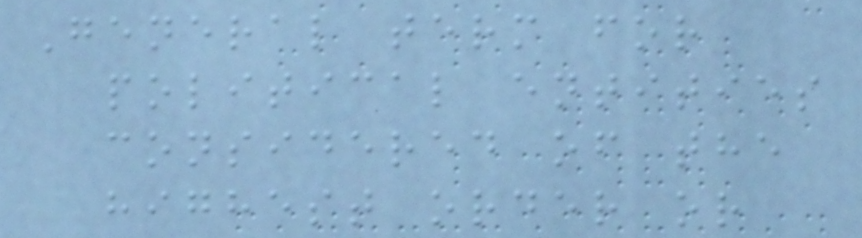General term for
political entities
considered of the
highest order or
